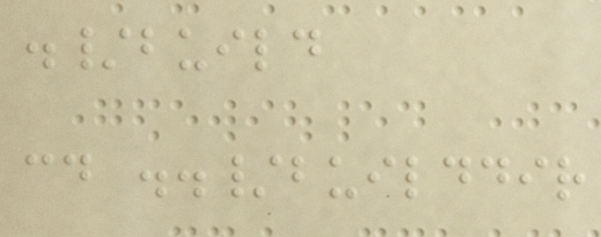./build
cd ../builddir
